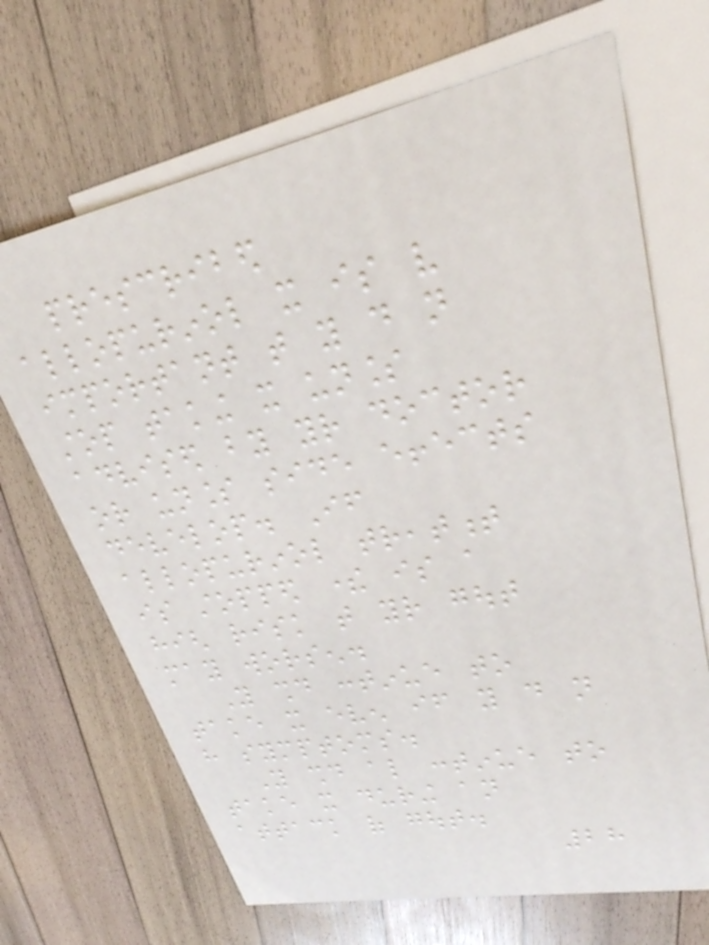prescribed
allopurinol it is very
important that you do not
stop taking it unless
advised by your doctor
or unless side effects
develop. If
allopurinol treatment
is stopped there is a
high risk that your gout
may worsen.
You should continue to
take it even if you do not
have symptoms.
You should also continue to
take it during an
attack of gout.
28
